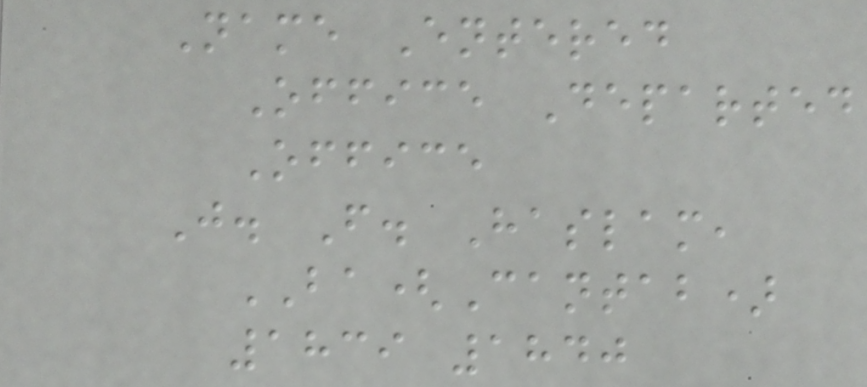Name Entered
Office Departed
Office
J. F. Haslam,
BA(Cantab)
1839 1840
